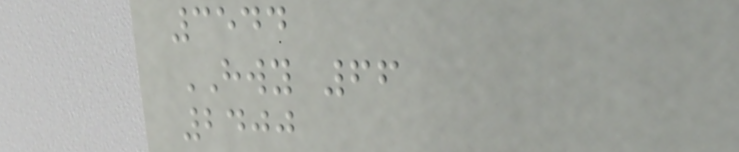3544
HWY 66
2400
